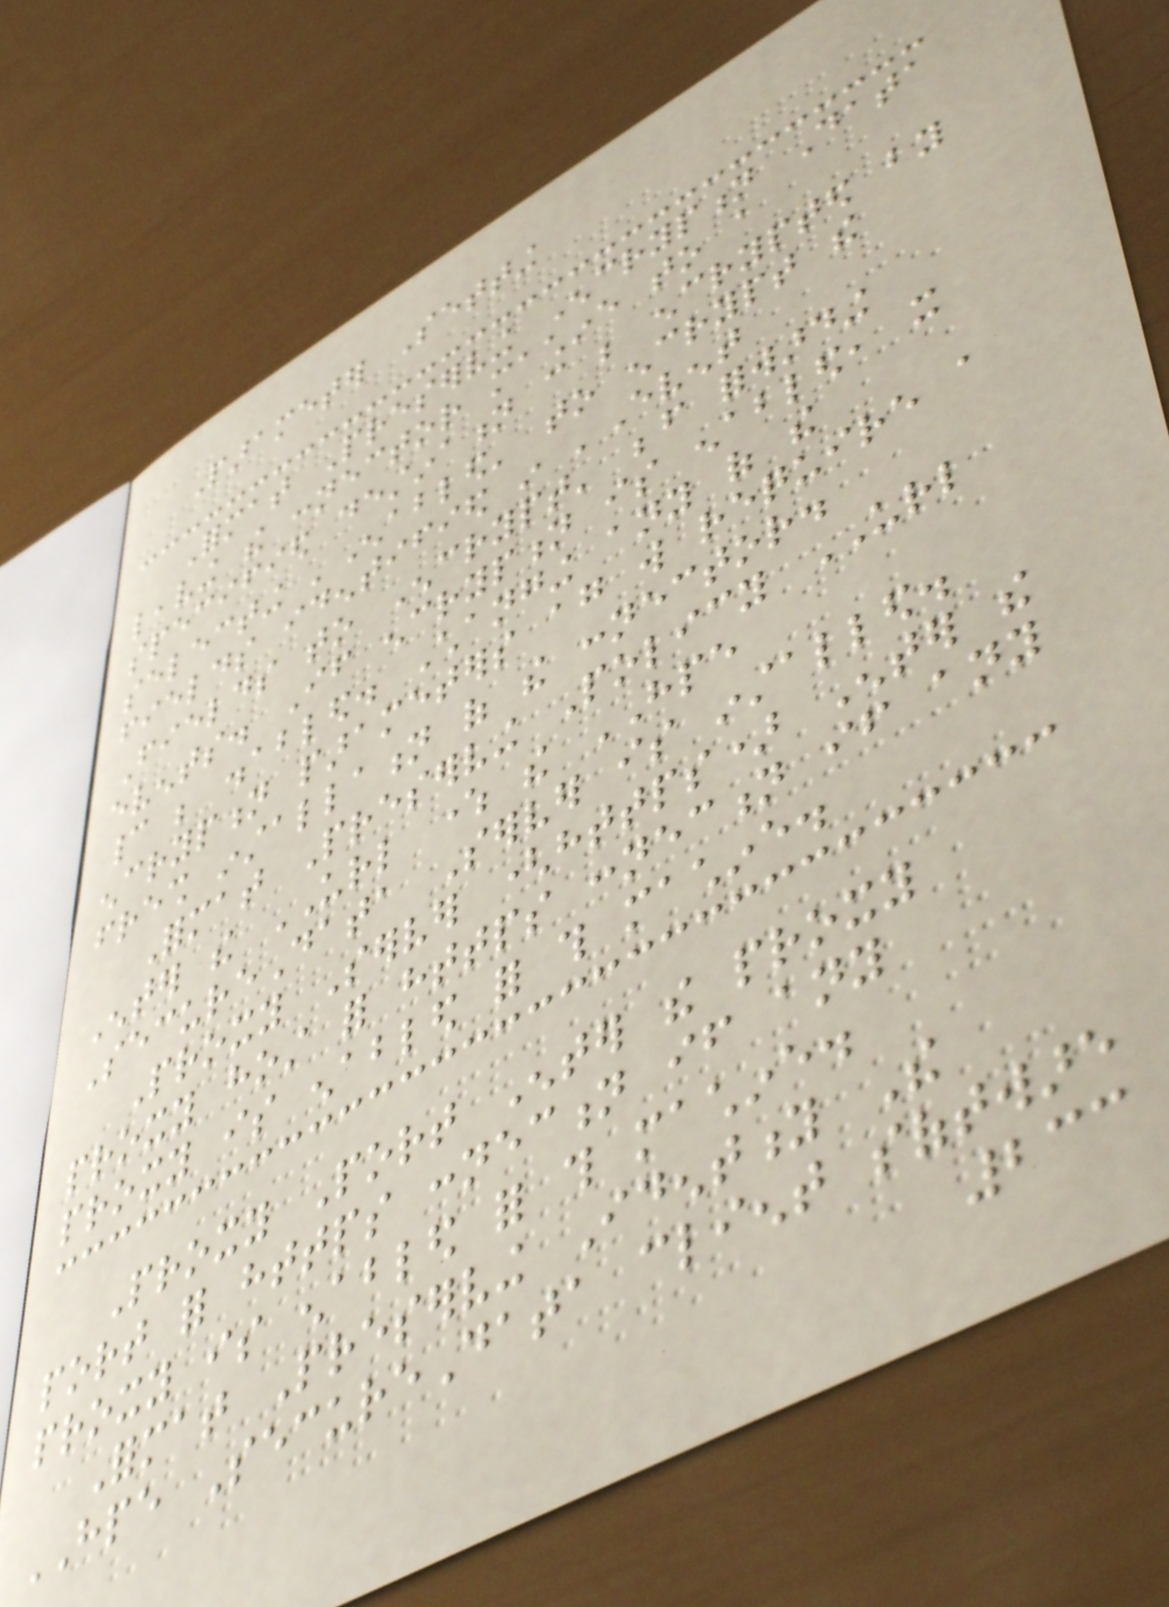Parameter Setting
Format Preserving Encryption Data
leaving the connector machine to a
specified destination can be encrypted by
selecting 'Enabled' to encrypt the
fields identified in 'Event
Fields to Encrypt' before forwarding
events. If encryption is enabled, it
cannot be disabled. Changing any of the
encryption parameters again will require a
fresh installation of the connector.
Format Preserving Policy URL
Enter the URL where the HPE
SecureData Server is installed.
Proxy Server (https) Enter the
proxy host for https connection if any
proxy is enabled for this machine.
Proxy Port Enter the proxy
port for https connection if any
proxy is enabled for this machine.
Format Preserving Identity The
HPE SecureData client software
233
